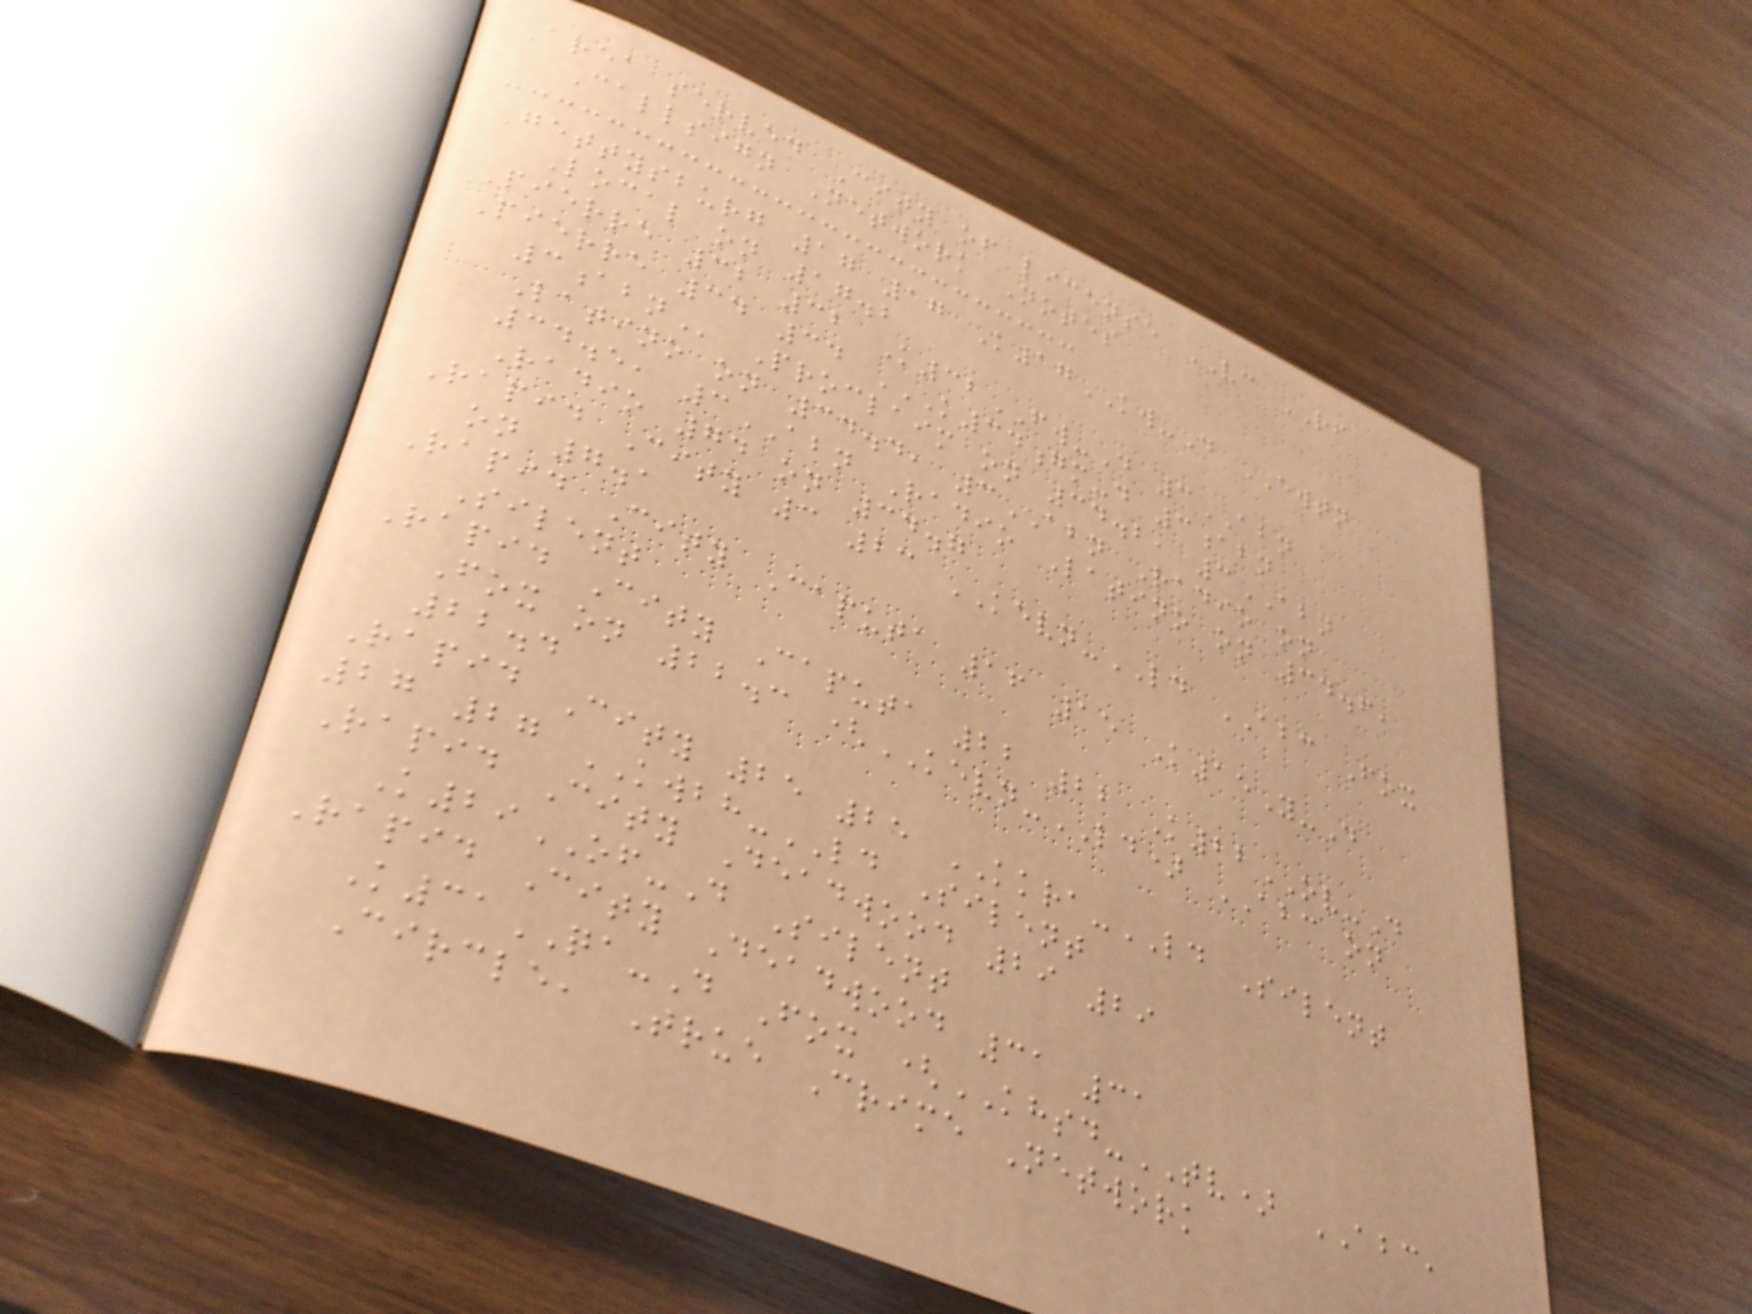Area served City of license VC RF
Callsign Network Notes
Gettysburg 17 17 K17KW-D EWTN
Local on 17.2
Pierre 32 32 K32FW-D 3ABN
Pierre 34 34 K34GM-D 3ABN
3ABN Proclaim on 34.2, 3ABN
Latino on 34.4, 3ABN Radio on
34.5, 3ABN Radio Latino on 34.6,
Radio 74 on 34.7
Rapid City 3 23 KEVN-LD ABC Fox
on 7.1
Rapid City Caputa 16 15 K15Y-D
Silent
Rapid City Caputa 22 22 K22OV-D
Fox on 22.3 (KEVN-LD) ABC on
22.4
Rapid City 25 25 KKRA-LD Silent
27 27 KWBH-LD Silent
Rapid City Deadwood 29 29
K29OF-D Silent
Rapid City Deadwood 31 31
K31QA-D Fox (KHSD-TV) ABC,
Circle, True Crime Network
